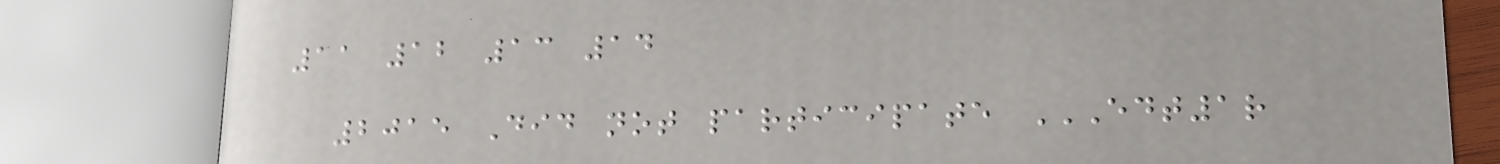11 12 13 14
2015 Did not participate EDT1R
